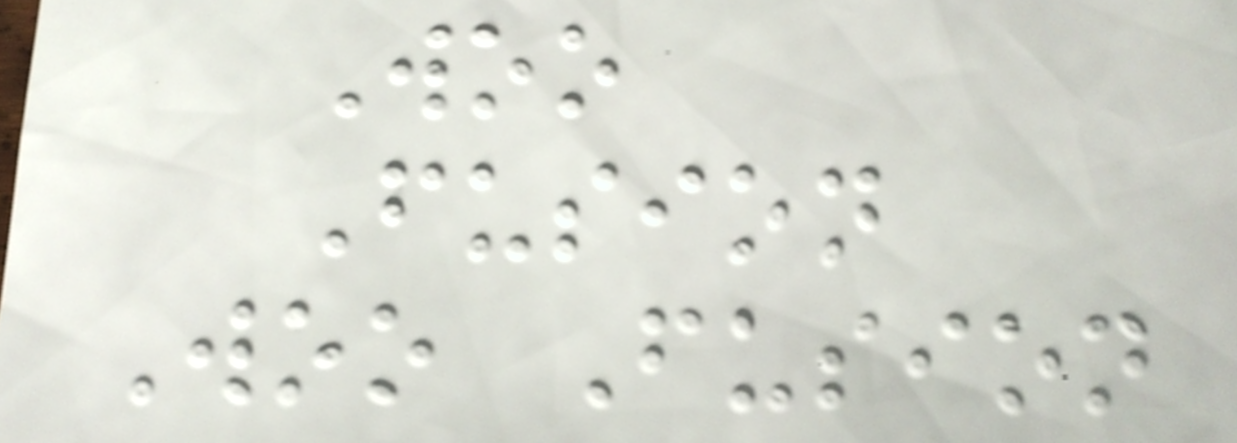Woo
Fusion
Woo Fusion
